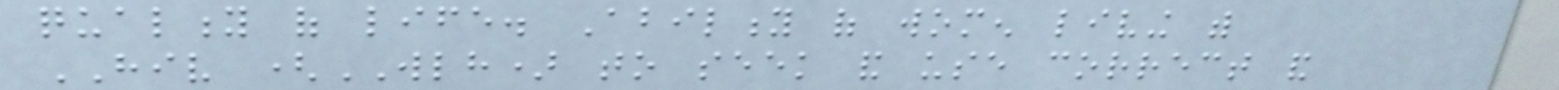quality of life. Ability of women living with
HIV (WLH) to seek and use correct and
